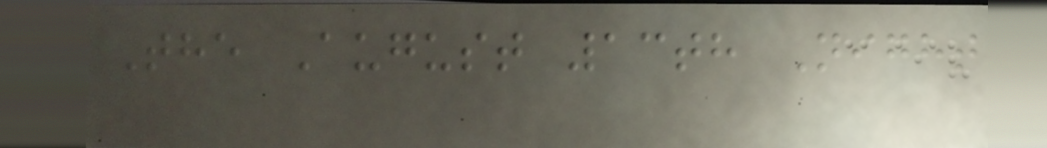The August 13th Night
